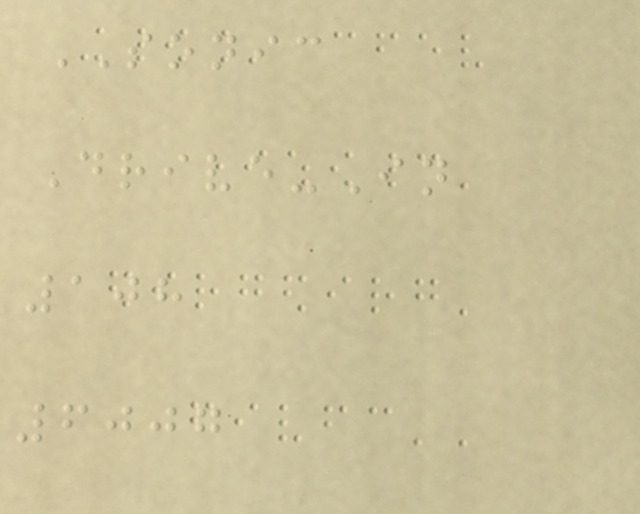SONIC
Drive-In
108
6007
